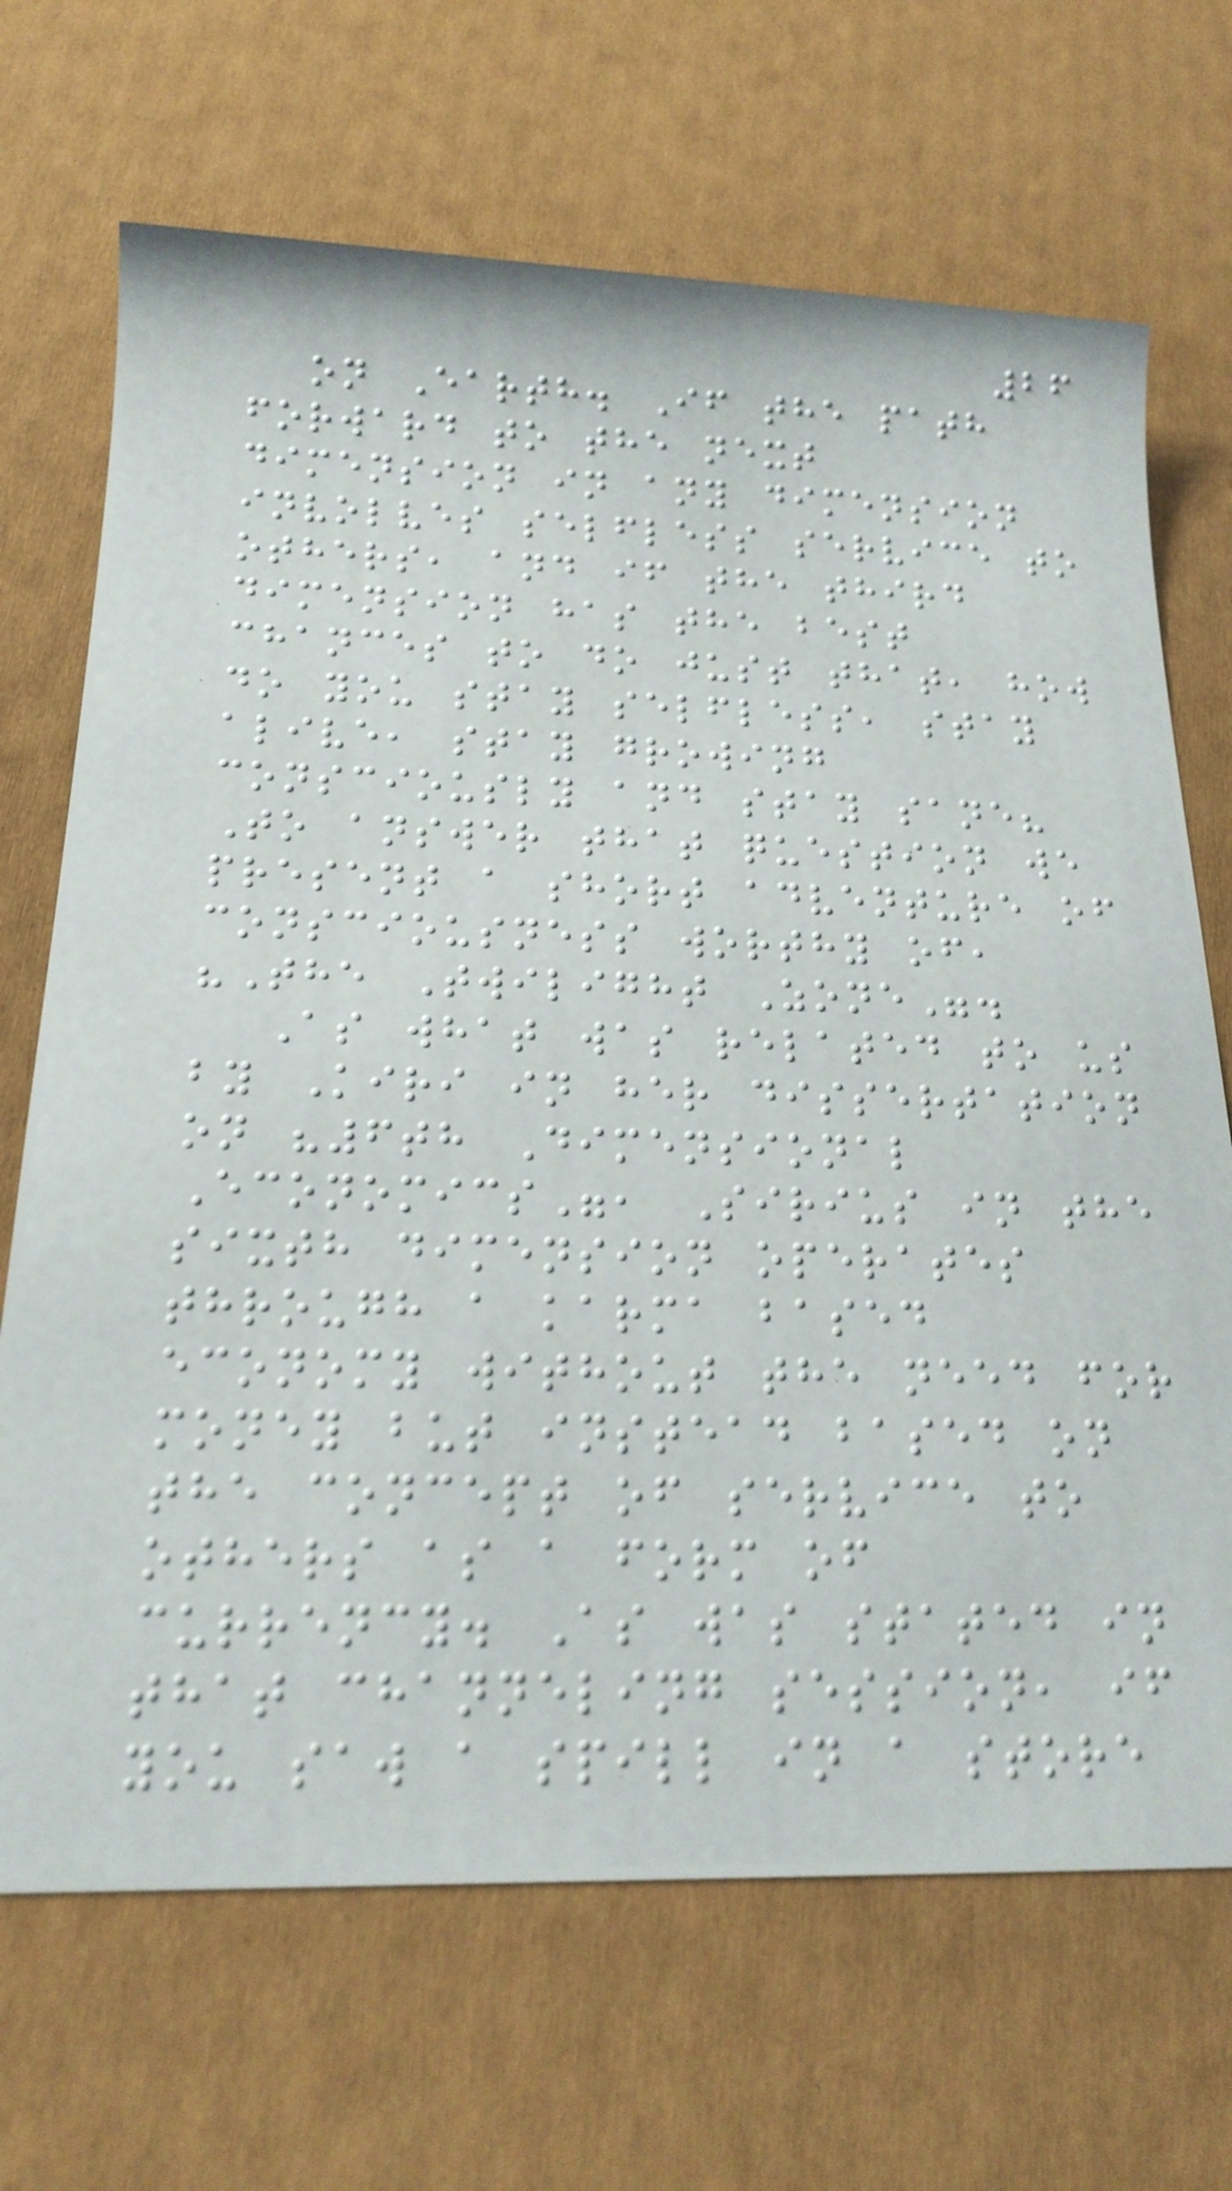26
on Earth. If the path
forward to the next
dimension in any dimension
involves selfless service to
others, and if the third
dimension has the best
chances to do just that, how
do you stay selfless, stay
alive, stay growing
consciously and stay sane?
To answer that question we
present a short adventure of
consciousness worthy of,
"The Twilight Zone".
As what was related to us
by Kiri in her dissertation
on "6th Dimensional
Economics", Sirius in the
sixth dimension operates
through a karma based
economy without the need for
money but instead based on
the concept of service to
others as a form of
currency. As was stated in
that channeling session, if
you saw a spill in a store
